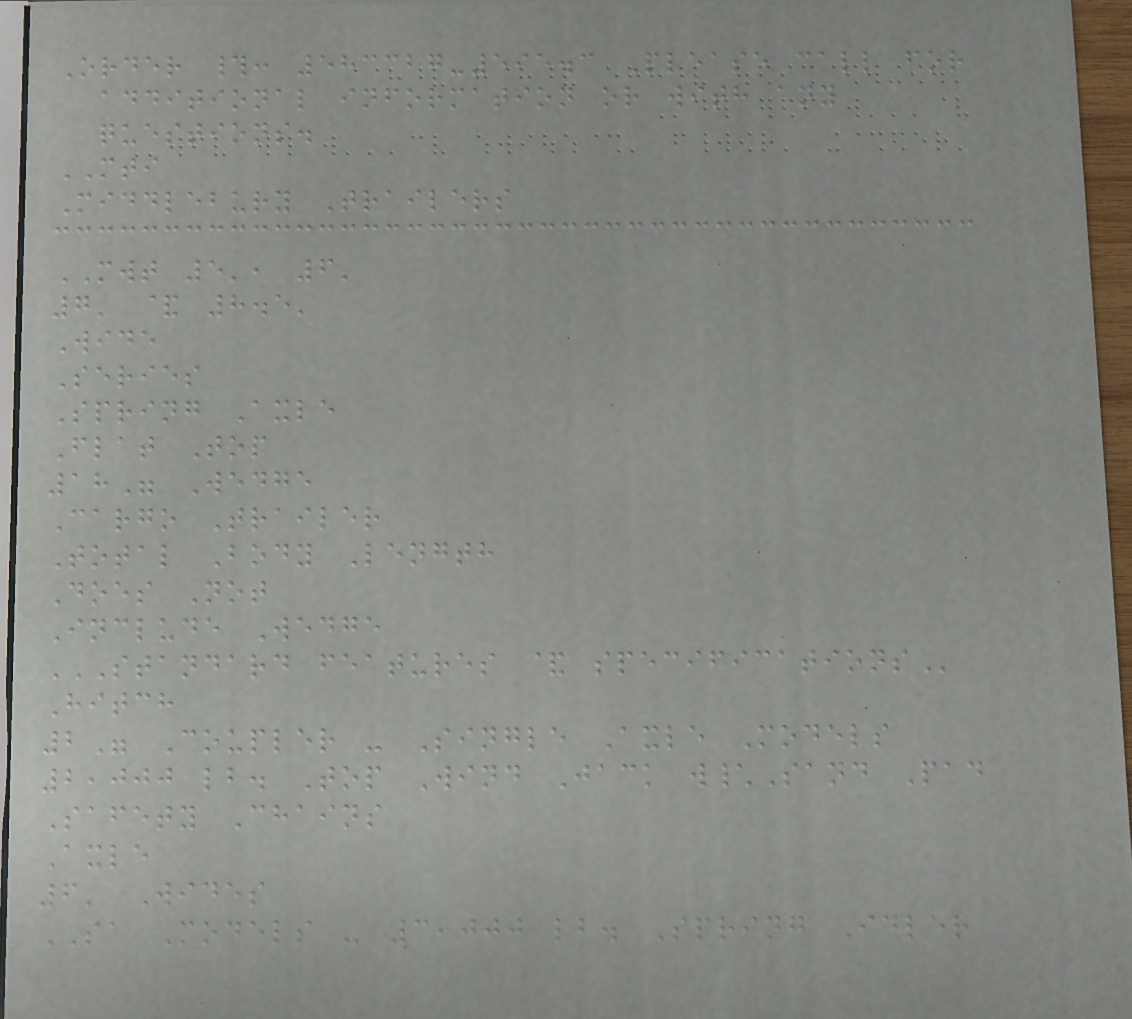Order #: 583327-595.3 Please call for
additional information or with any
questions.
MTI
Middlebury Trailers
MWT 5', 6'
7' & 8.5'
Wide
Series
Spring Axle
Flat Top
18" Wedge
Cargo Trailer
Total Body Length
Does Not
Include Wedge
STANDARD FEATURES & SPECIFICATIONS
Hitch
2" Coupler - Single Axle Models
2,000 lb. Top Wind Jack w\Sand Pad
Safety Chains
Axle
6' Wides
SA Models - 3,000 lb. Spring Idler
